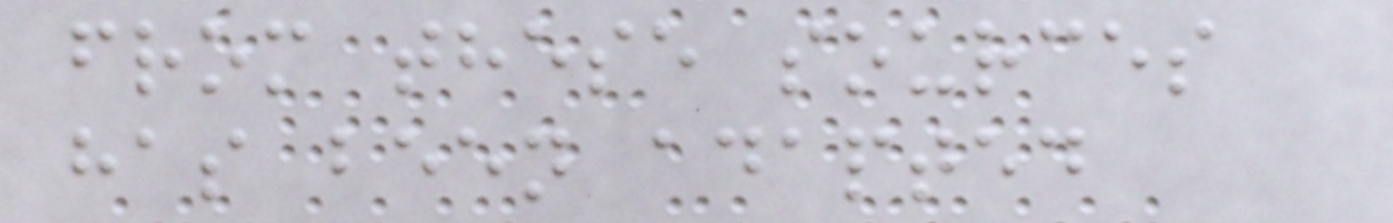from these sources
has been adapted
